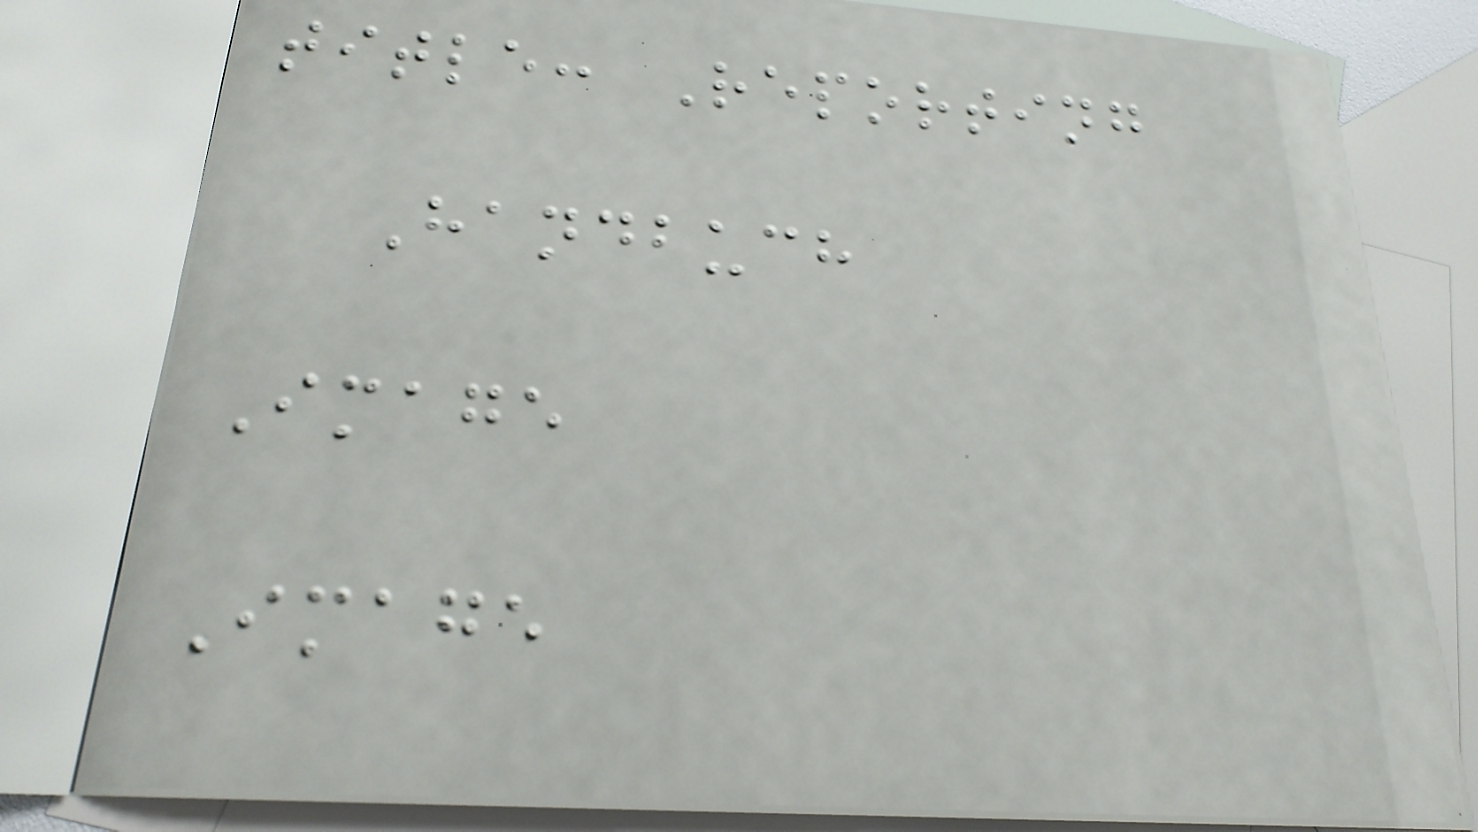title: Reporting
Handbuch
Image
Image
